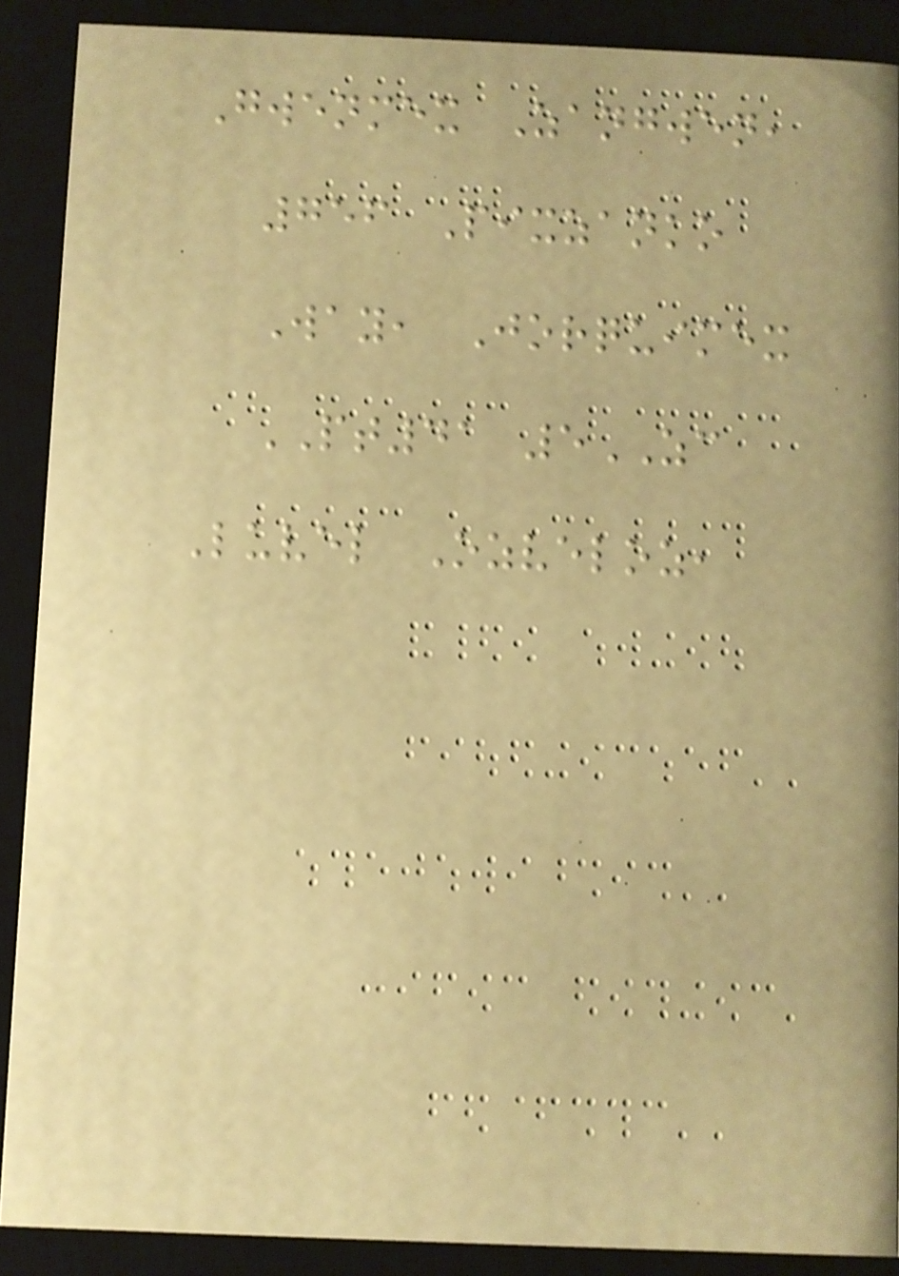Gwenmex Zangwen,
756 Pixzanko
Way, Jorquimex
PT41 5ZC
Luvel Ozveloz,
